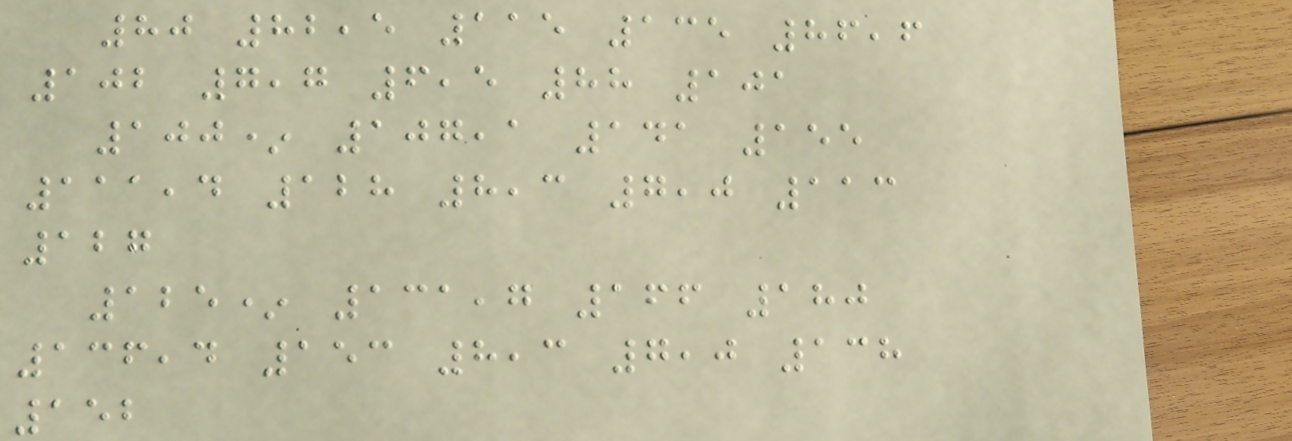80 82,5 115 135 86,6
102 7,7 6,5 88 101
100* 107,1 141 155
111,4 128 8,3 7,0 113
127
125* 131,7 166 180
136,4 153 8,3 7,0 138
152
